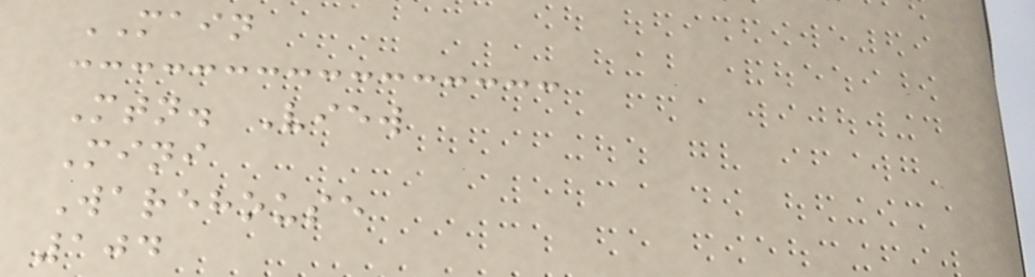MAIN
Mtn. View
Mini
Warehouse
104
